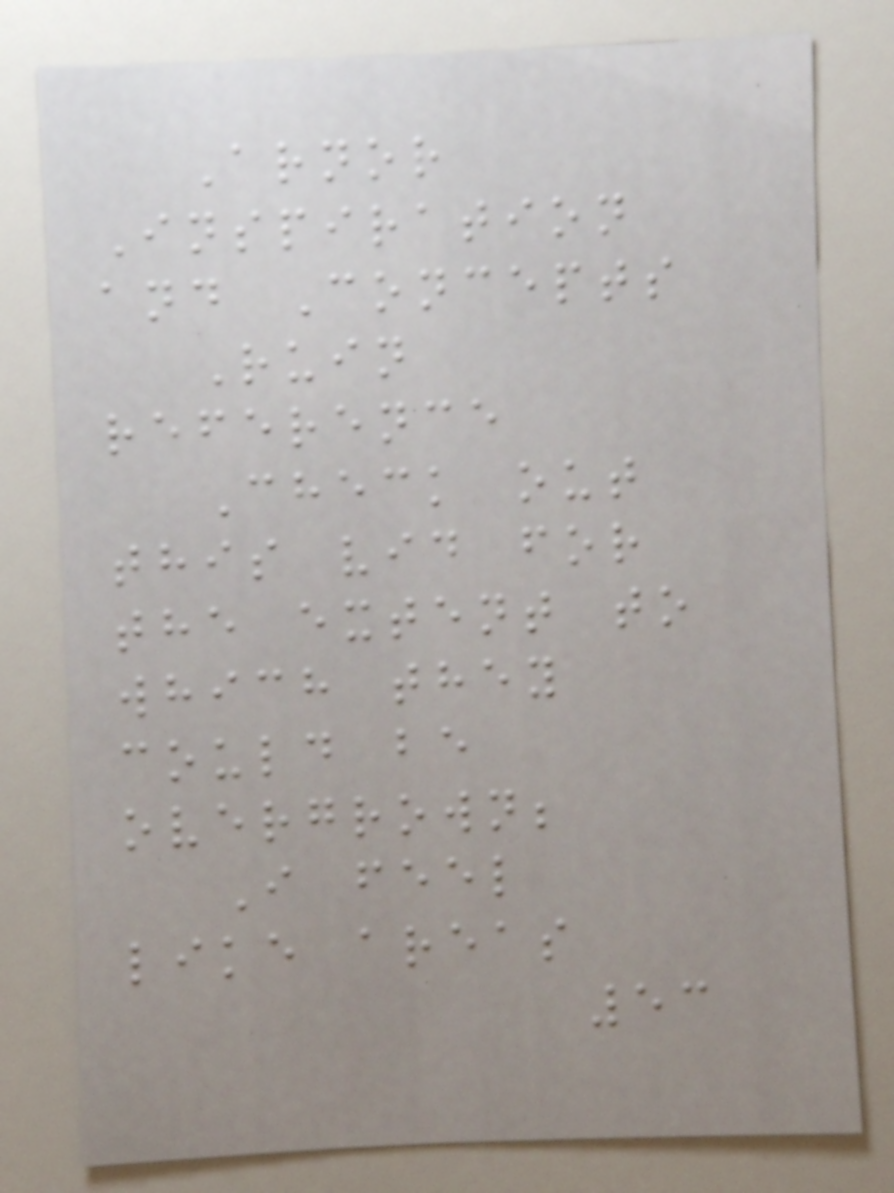Arnor
Inspiration
and Concepts
Ruin
reference
Check out
this vid for
the extent to
which they
could be
overgrown;
I feel
like areas
53
